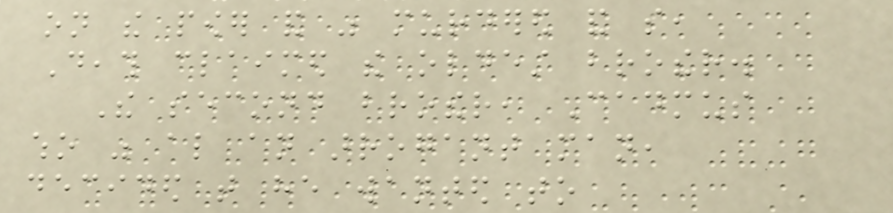on the power and was murdered and so,
Death claimed the oldest brother.
The second brother, Cadmus
who was also an arrogant man,
decided that he wanted to
